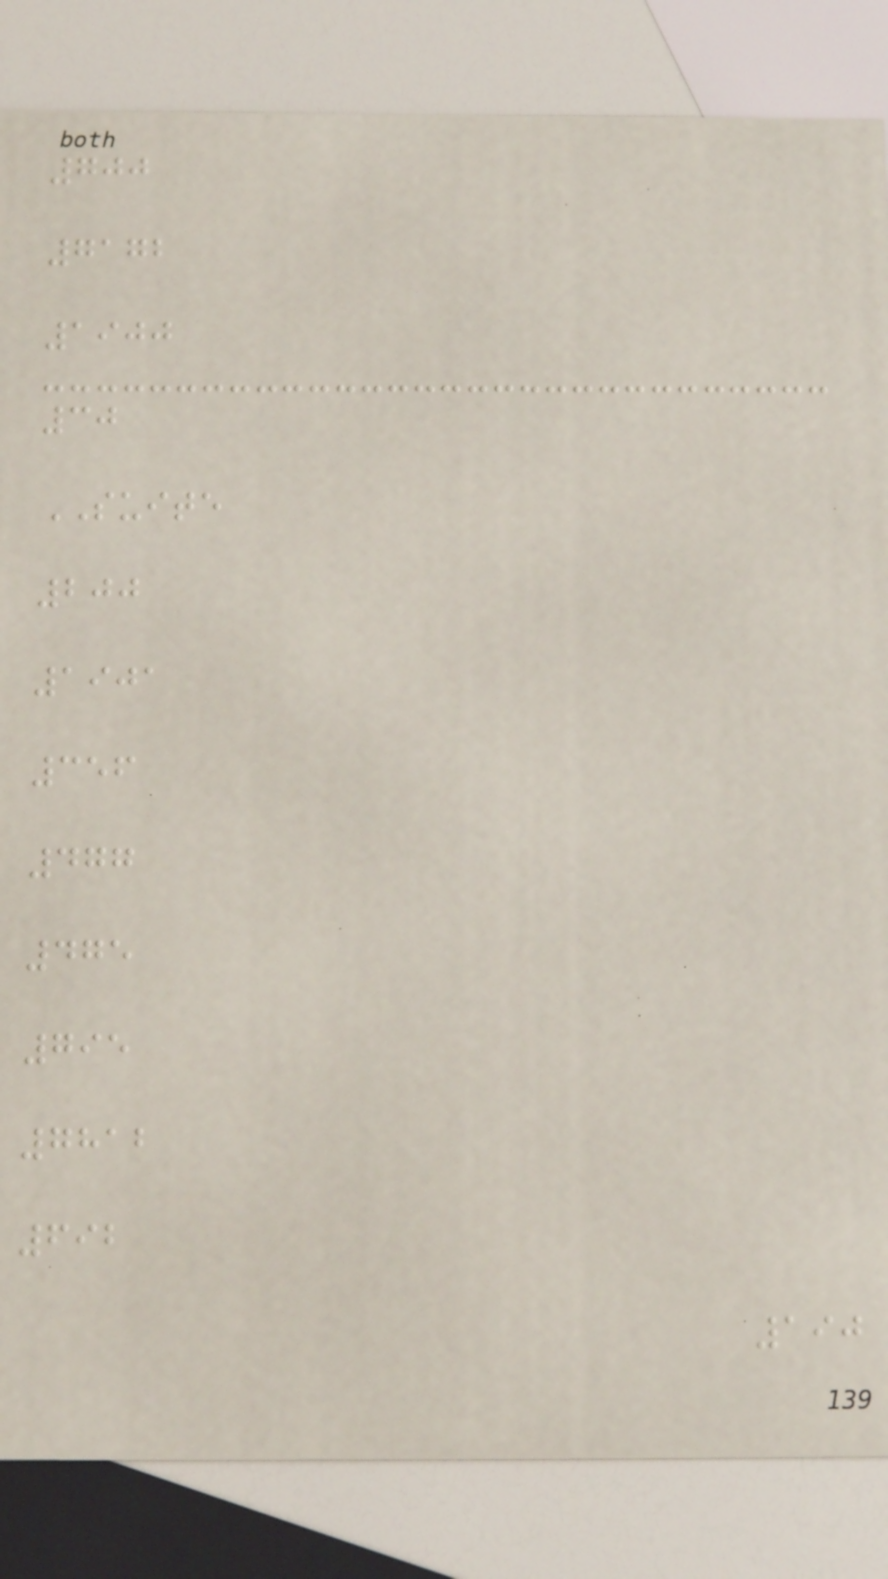700
7172
1900
30
SUITE
200
1901
356
477
475
795
7812
692
190
